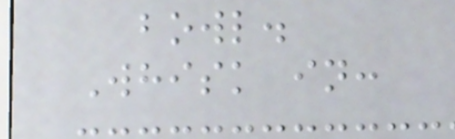bowl.
Whisk in:
